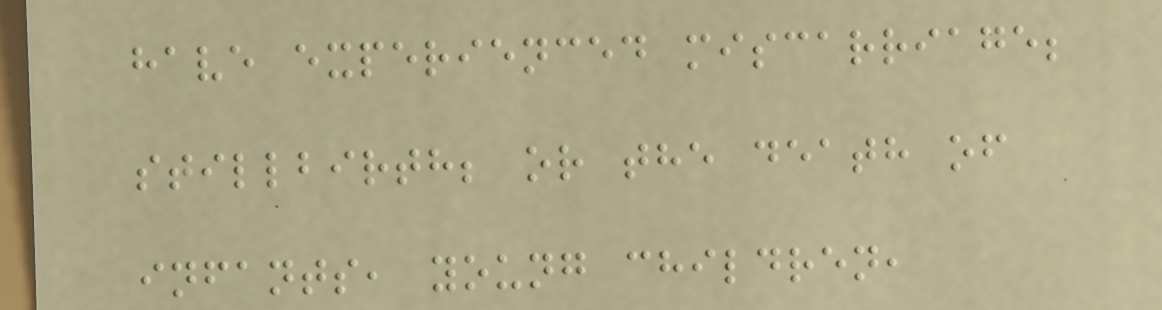have experienced miscarriage;
stillbirth; or the death of
infants, young children,
